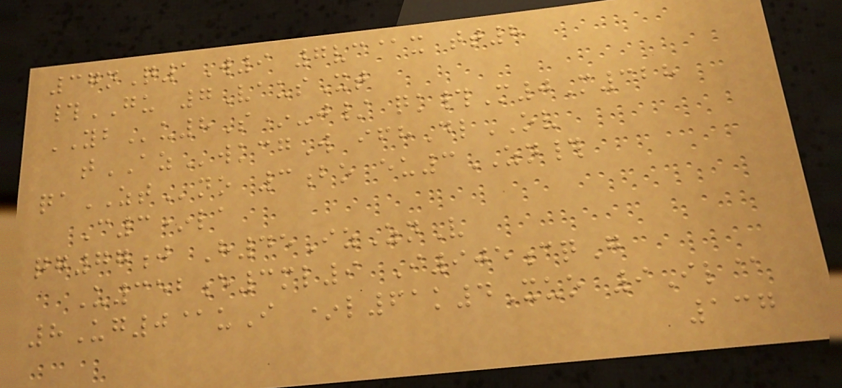37nQ1W9 7vc@x tt8
#GU 7VausXt
YBu8S*-j/ qk#M0M328
tAZwkcgW ifhDlOV
qaZTno 3bo eu3ZN#
C3*la
qg77j H45IzZnV
U352e3ml9 I905cqG
8Ug0@uI *l61k4Xuo 9Il@
137
